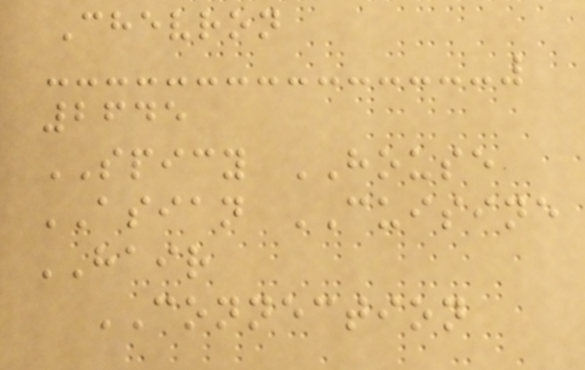Chevron
2645
SPICY HOUSE
ASIAN CUISINE
HAIR
CONNECTION
